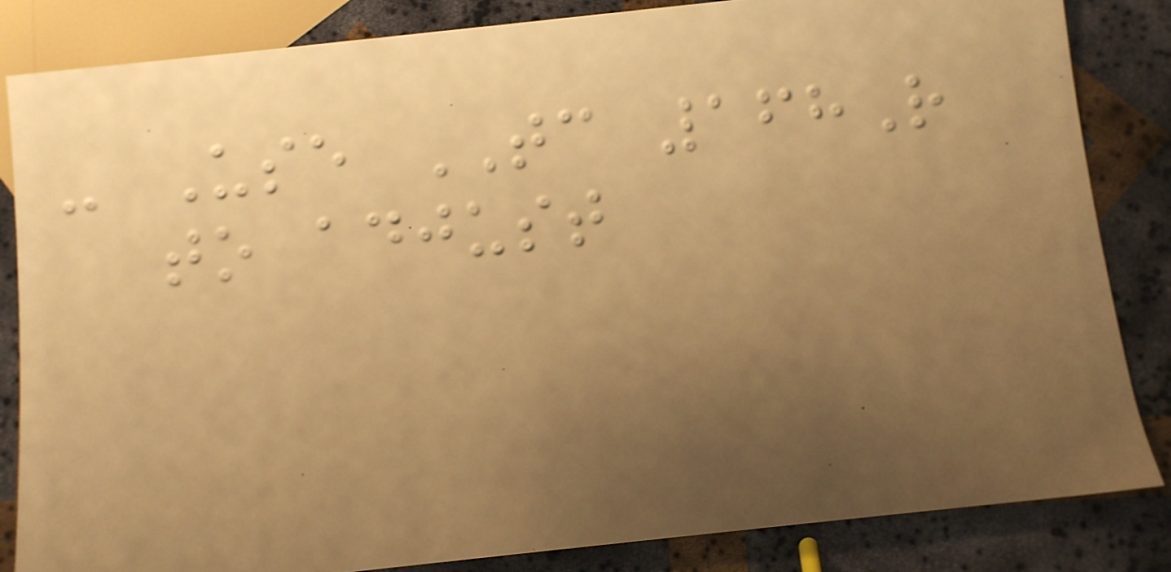- Use TC 168R
to adjust
